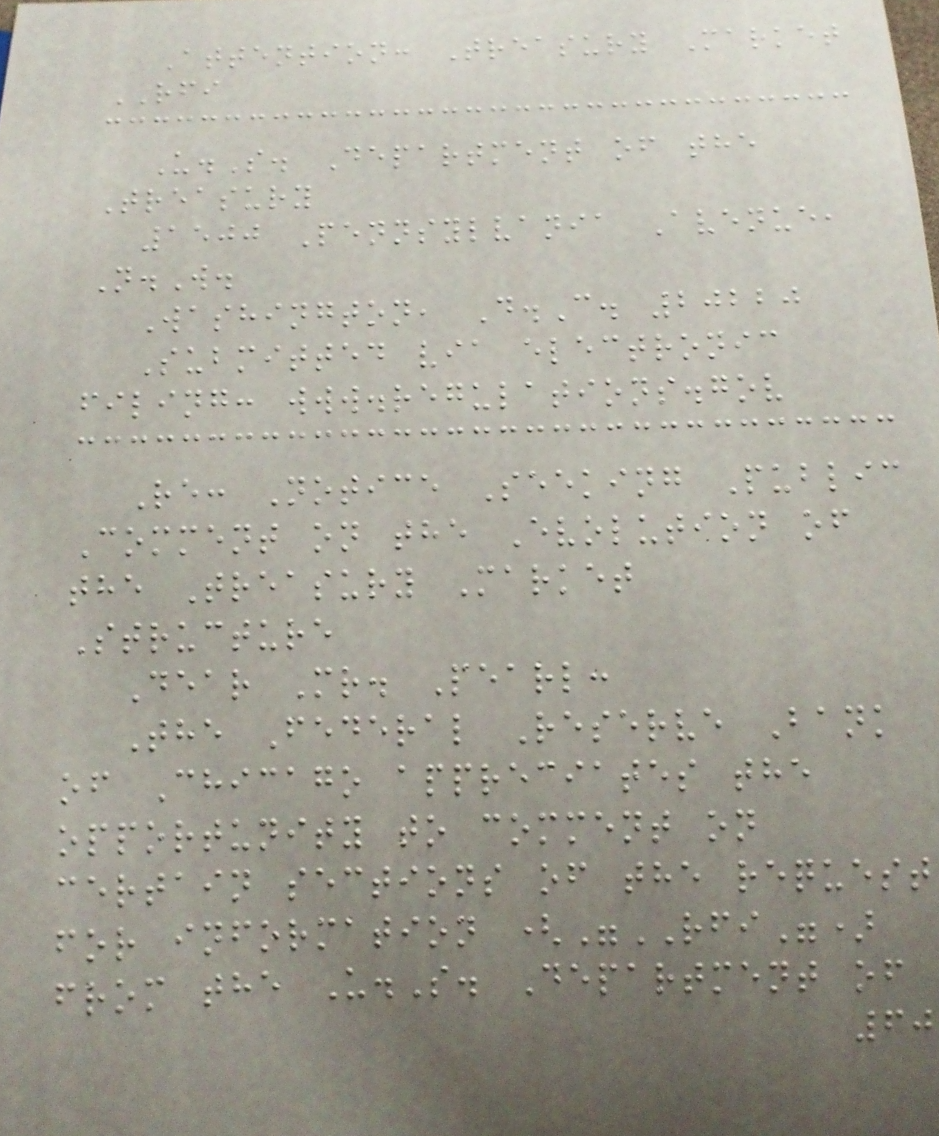Attention: Treasury Market
RFI
U.S. Department of the
Treasury
1500 Pennsylvania Avenue,
N.W.
Washington, D.C. 20220
Submitted via electronic
filing: www.regulations.gov
Re: Notice Seeking Public
Comment on the Evolution of
the Treasury Market
Structure
Dear Mr. Pearl:
The Federal Reserve Bank
of Chicago appreciates the
opportunity to comment on
certain sections of the request
for information ("RFI")
from the U.S. Department of
60
